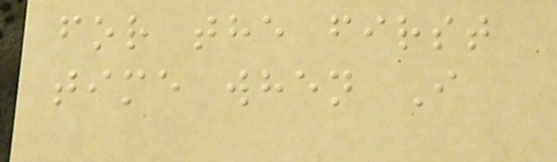for the first
time when I
